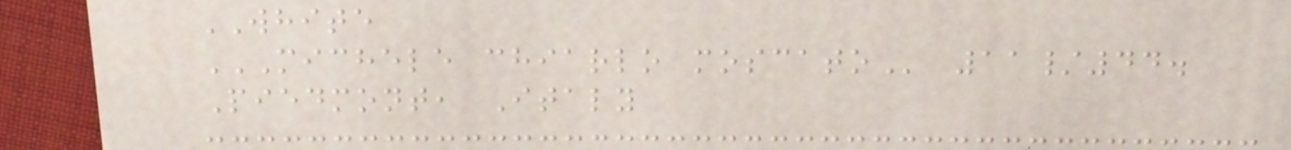WHITE
MICHELE CHIARLO MOSCATO 11/44.
Piedmont, Italy
